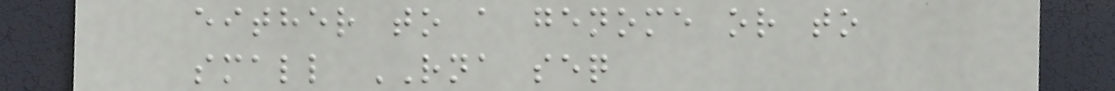either to a genome or to
small RNA seq
